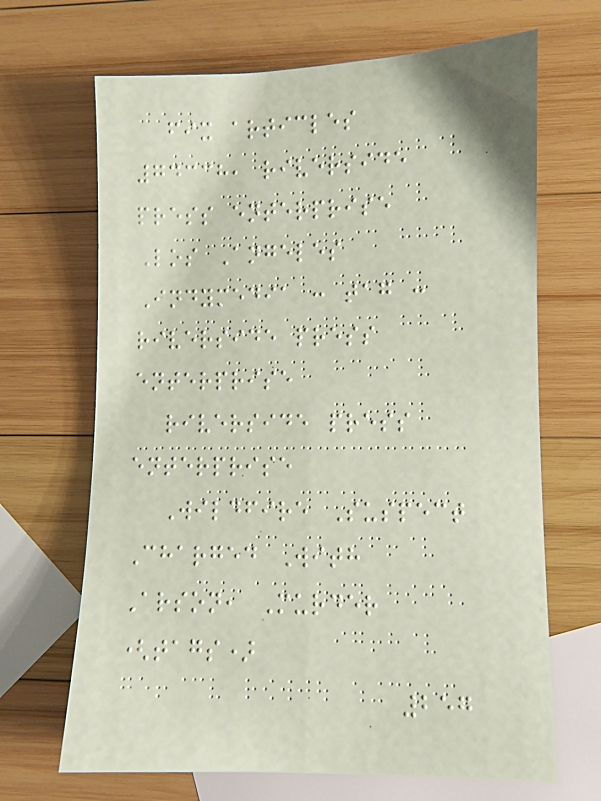fix articles
74338, riverside
press enterprise
Los Angeles
Indymedia : tag :
riverside press
enterprise
riverside press
enterprise
Wildfire Suspect
Charged With
Arson, Murder
(tags)
257
